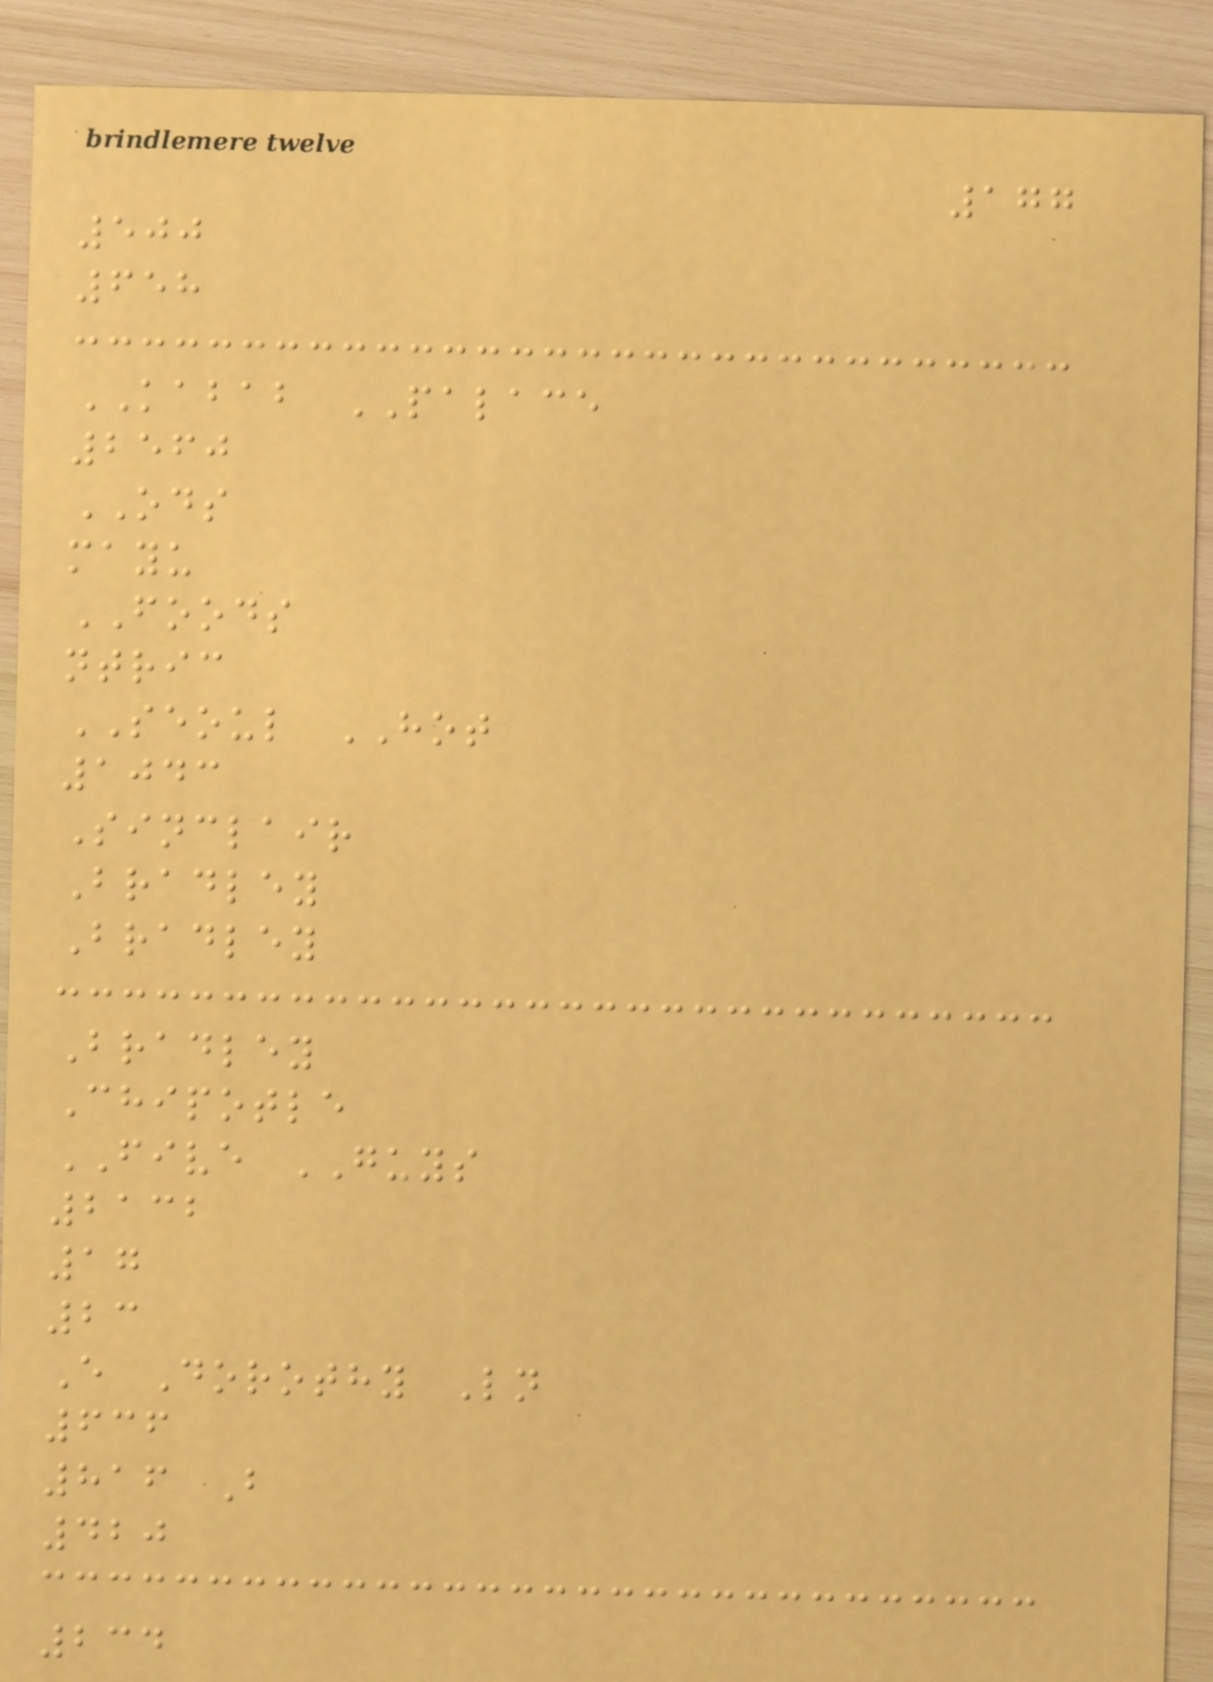177
500
658
KABAB PALACE
2560
ODS
mayu
FOODS
ntric
SEOUL HOT
1043
Sinclair
Bradley
Bradley
Bradley
Chipotle
FIVE GUYS
2132
17
23
E Dorothy Ln
636
816 B
420
234
